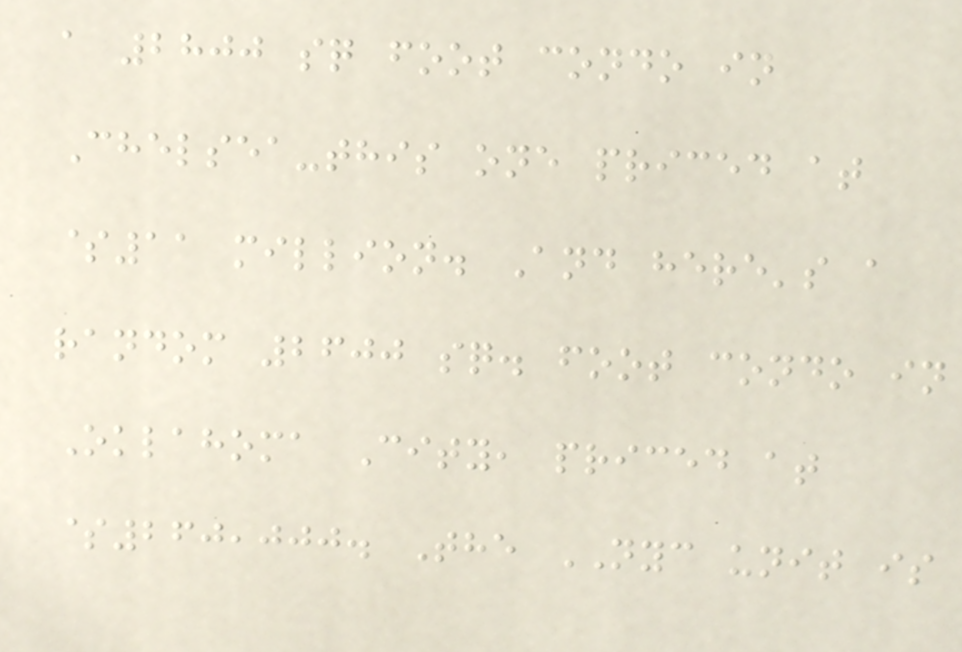a 2800 sq foot condo in
Chelsea-this one priced at
$11 million. And here's a
random 2600 sq. foot condo in
Oklahoma City, priced at
$260,000. The NYC unit is
